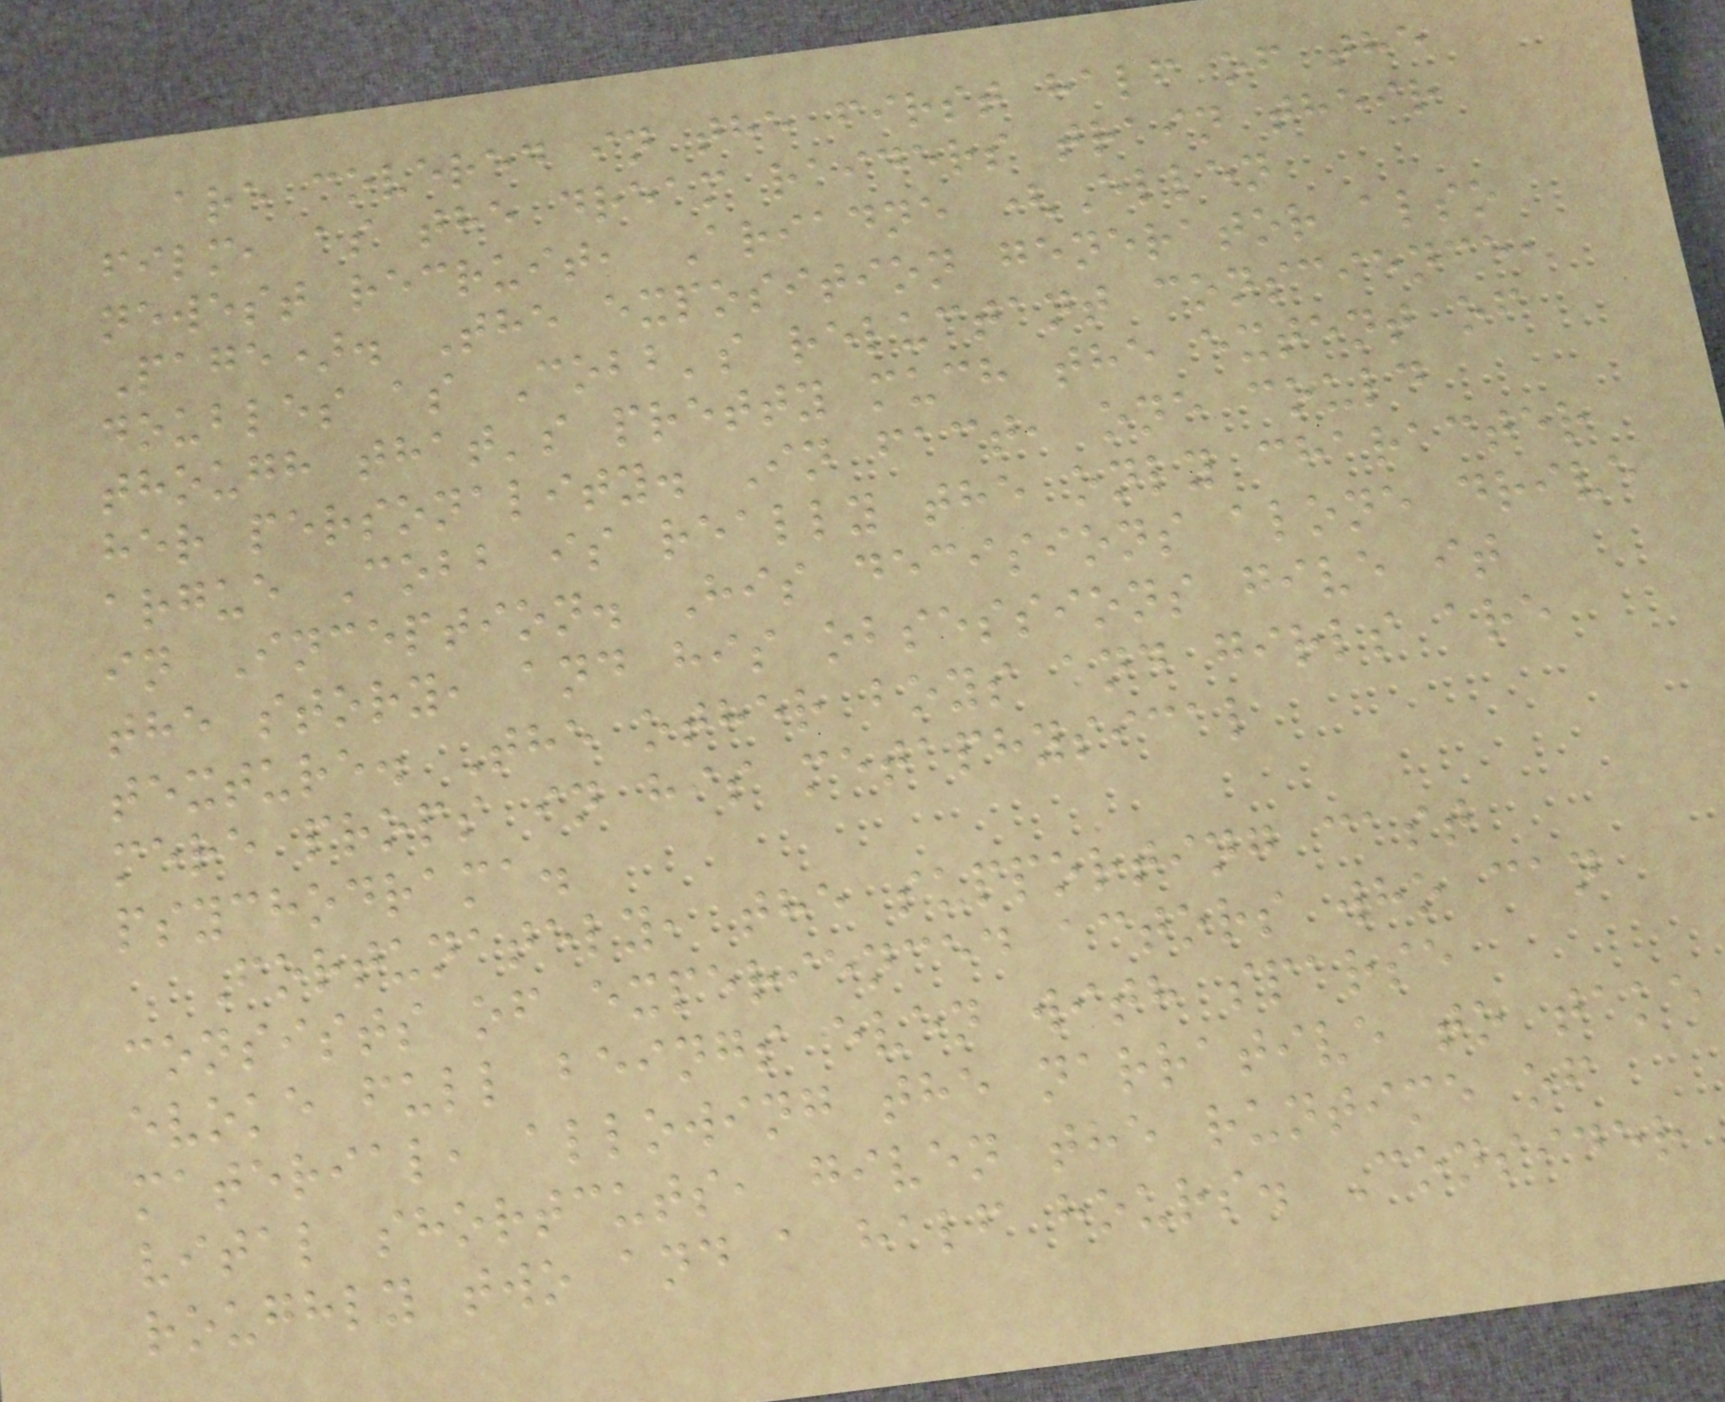are covered in the first half of the
film, as the dream raiders train their
newest recruit, Ariadne (Ellen
Page). The exposition generator also
doubles as Cobb's reluctant conscience,
though that's pretty much the extent of
her personality. In fact, one could
argue Cobb is really the only character
in Inception. His decisions alone drive
the story, and his obsessions give it
texture. The other boys and girls are
mere props in his metaphysical
psychodrama.
Fortunately, the supporting cast
consists of experienced actors who can
evoke full beings even with sparse
material, allowing the narrative to take
vital shortcuts, given the runtime of
roughly two and a half hours. Consider
